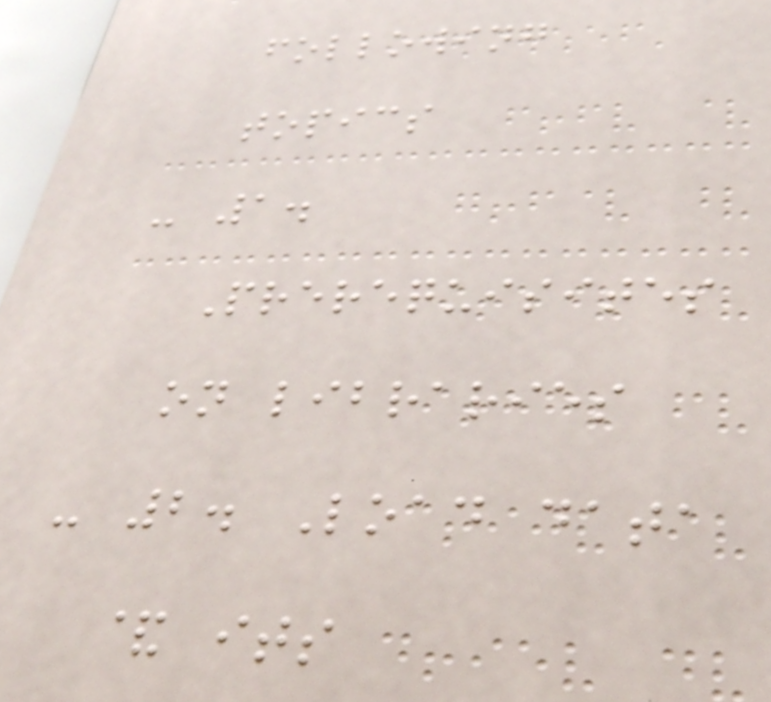following
topics
- 1.
Prerequisites
on libraries
- 2. Load data
& its
